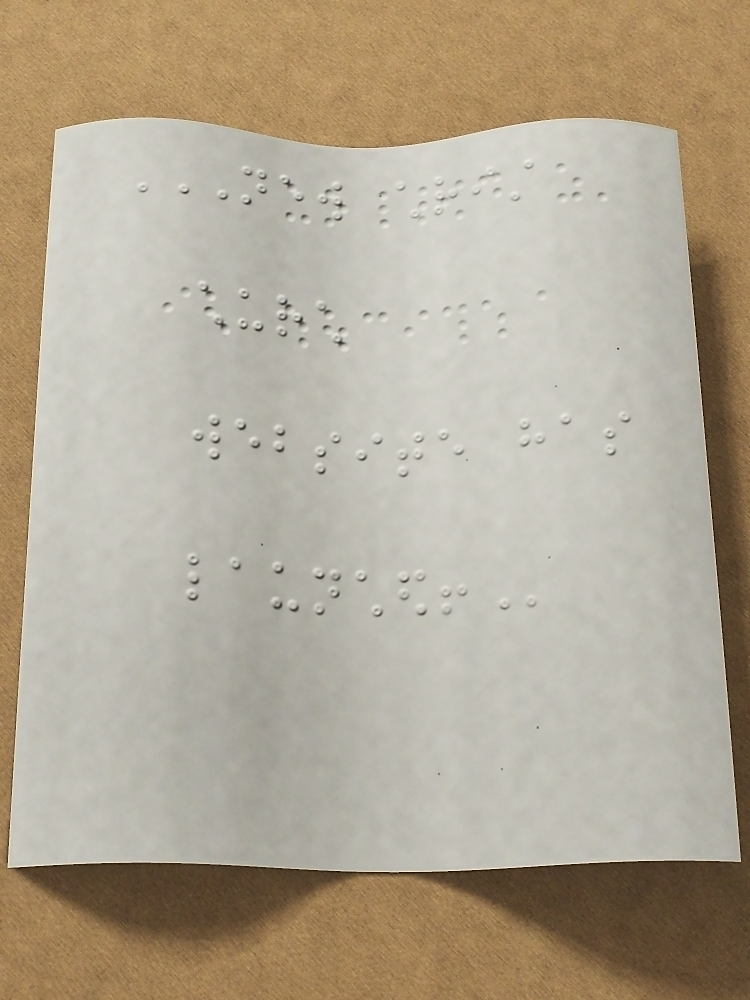NEW CHRIST
CHURCH
WEBSITE HAS
LAUNCHED!
